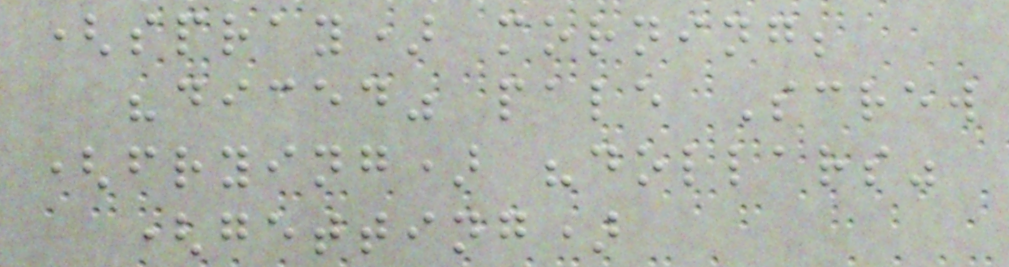(spray) morning;
"diced" pale Screw
(frying) "dollars"
(getting)
